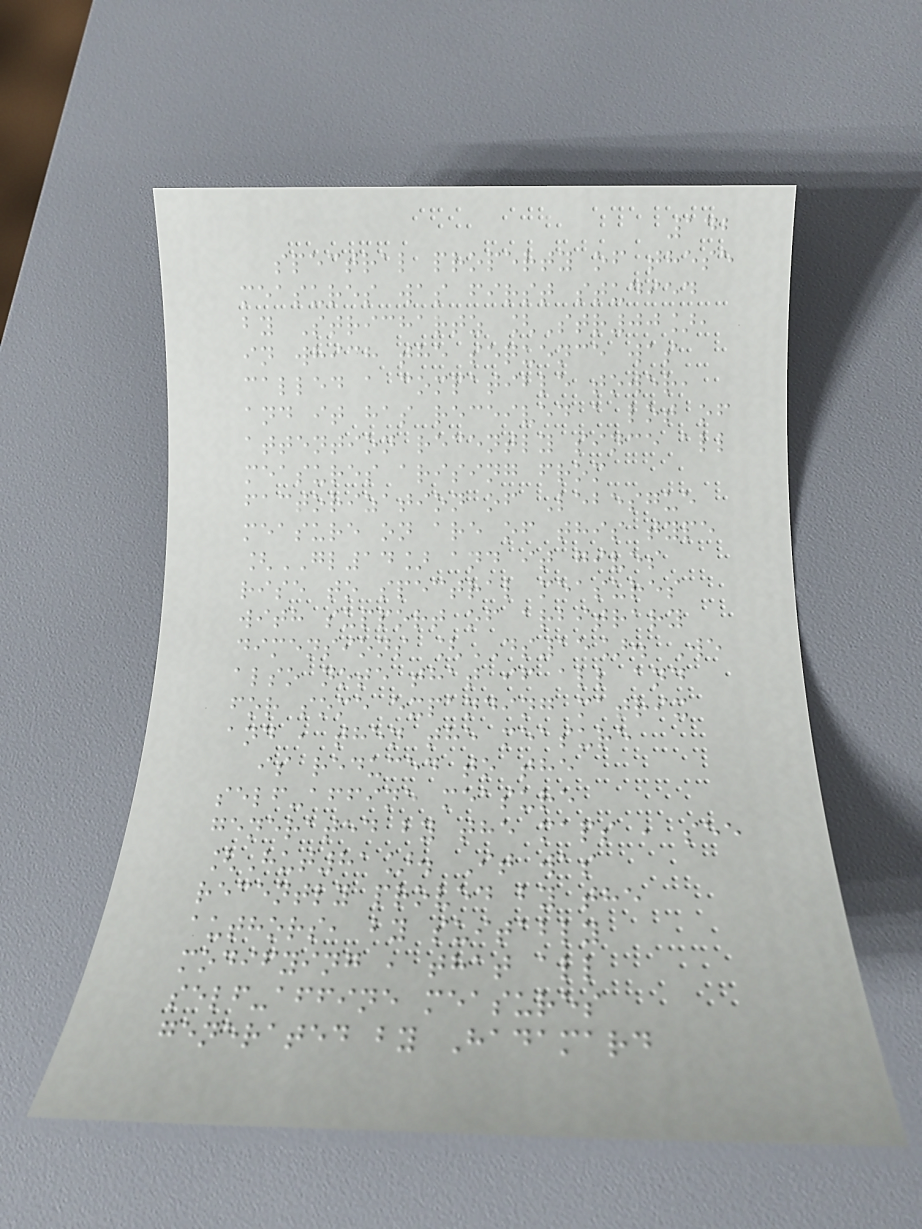142
spectral property of these
measures was first studied
by Strichartz [Str00],
in which the sequence was
called a compatible tower,
and it has received a lot of
attention recently since all
measures arising from
factorization of Lebesgue
measure on are of this type
[GL14] and it gives
rise to spectral measures
with support of arbitrary
dimensions [DS15]. We
also note that if all and
for some expanding matrix
and , then the measure
is reduced to the
self-affine measure
generated by the maps , see
[Hut81]. It was
recently proved by the
authors, by suitably
modifying , that all
self-affine measures
generated by Hadamard
